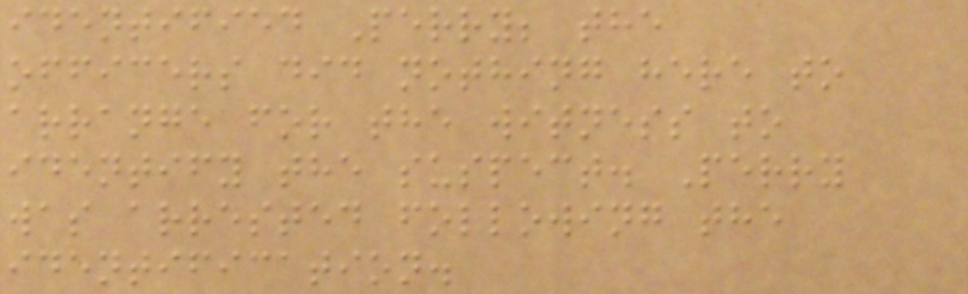identified Perry; the
officers did nothing here to
arrange for the witness to
identify the suspect. Perry
was arrested following the
identification.
